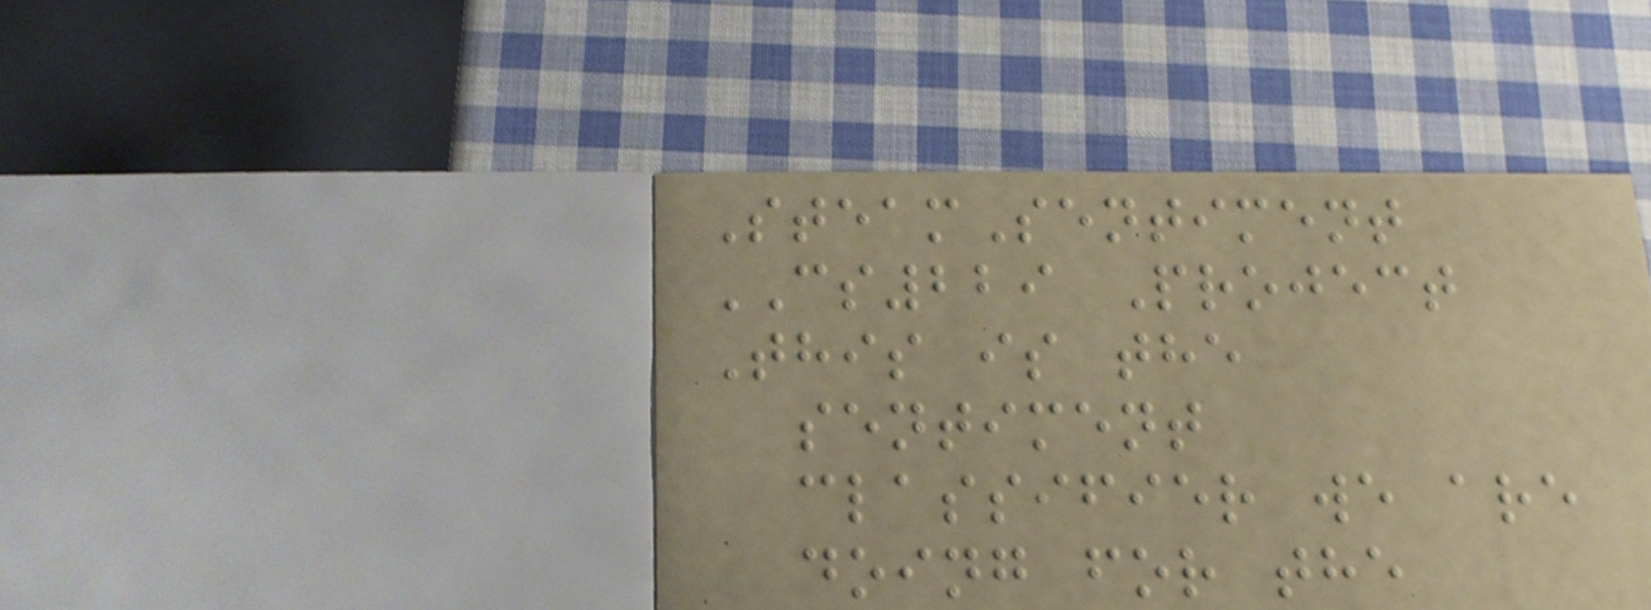SteamSentiment
CS229 Project
This is the
sentiment
classifier we are
doing for the
